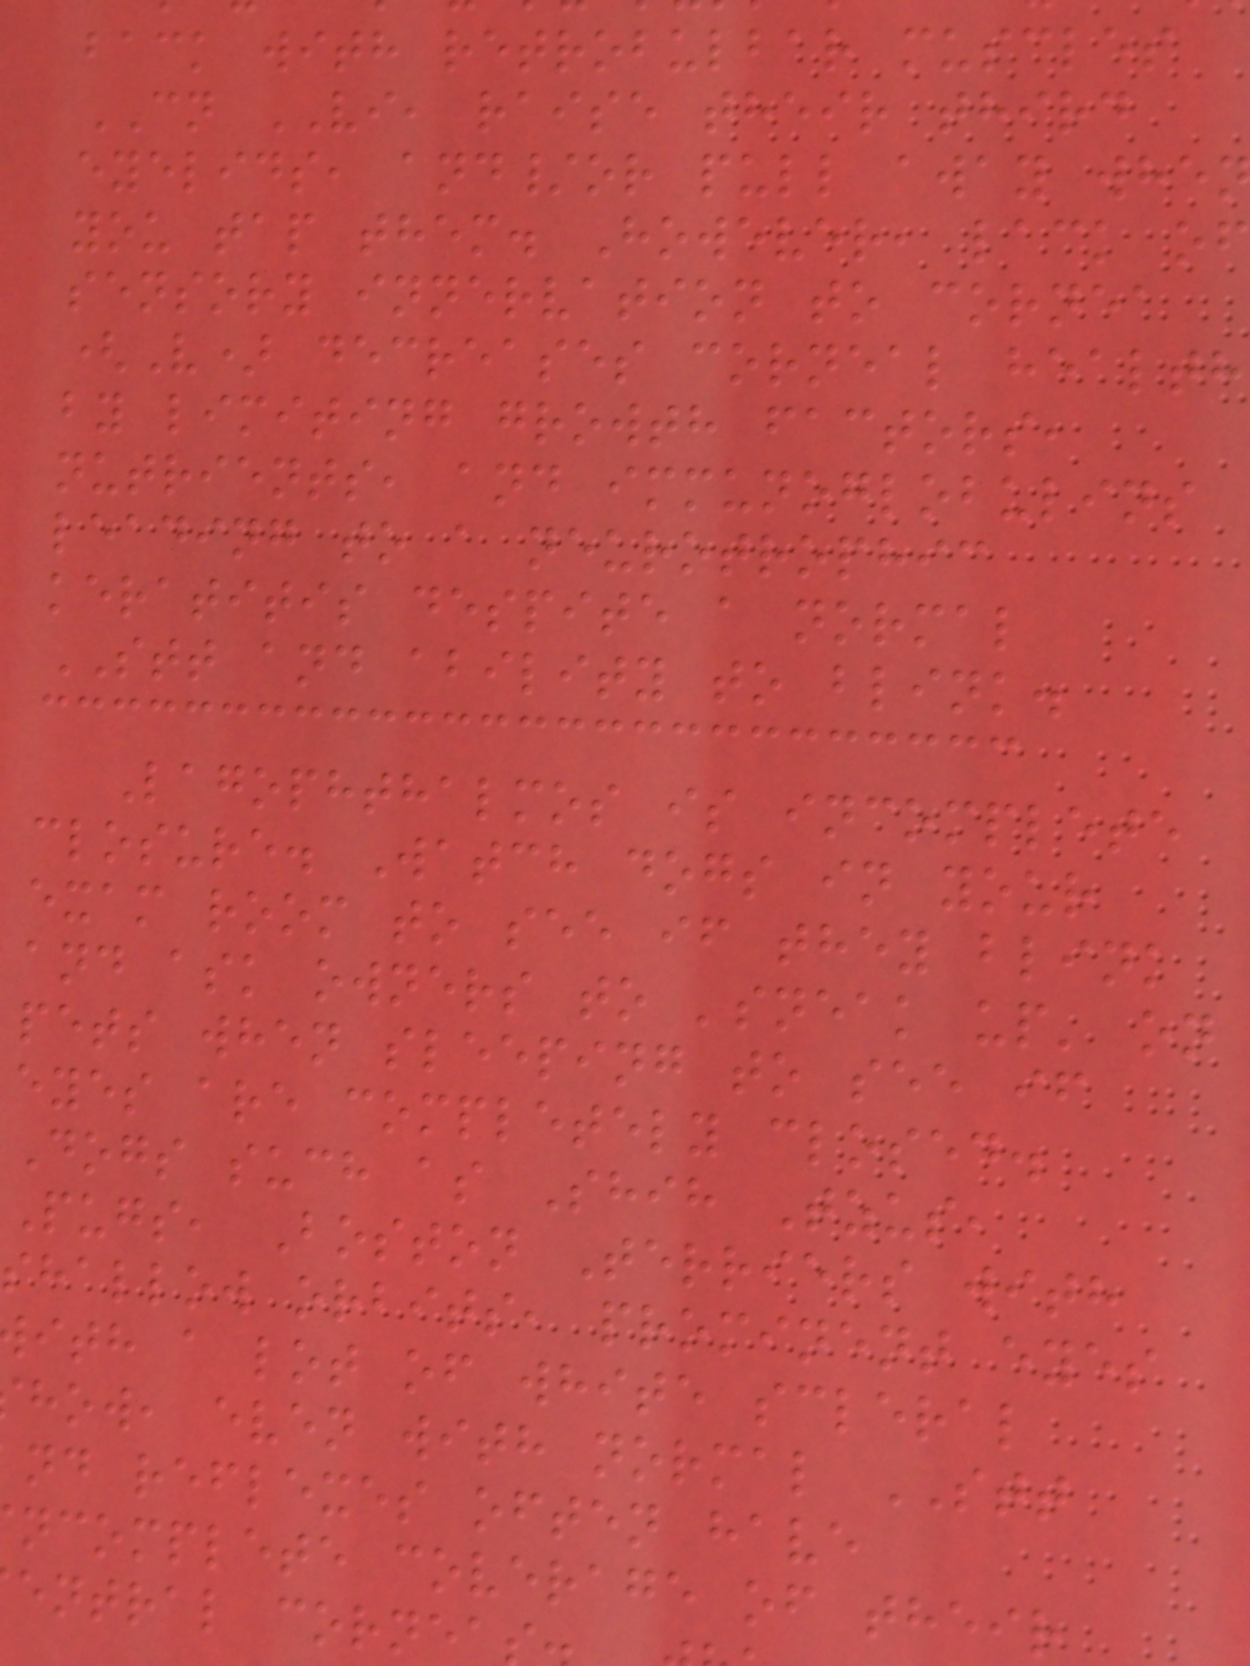back with retrobulbar muscles
CN VI, raise their third
eyelids, and/or pull away whe
you tap them. However, lack of
sensory innervation to cornea
(V) decreases corneal health
by limiting growth factors,
nutrients, and immunoglobulins
leading to a neurotrophic
keratitis despite a normal
STT and ability to blink.
Lagophthalmos is incomplete
closure. Watch dogs in your
exam room to see if they blink
and ask owners to 'sneak up' on
pets when sleeping to see if
eyes are completely closed.
Dogs such as Shih Tzus,
Pugs, Boston Terriers with
shallow orbits, prominent eyes
ith a lot of white scleral
how, even with normal STT
nd reflexes often have
ncomplete coverage of their
entral cornea
